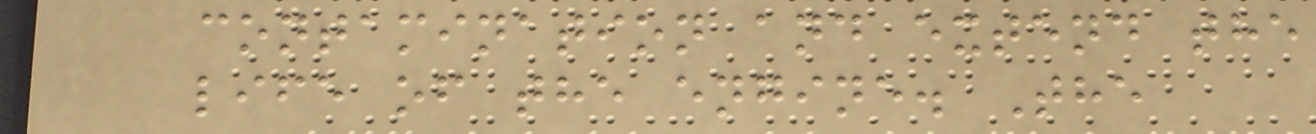contamination and extend the
life of the engine. The
